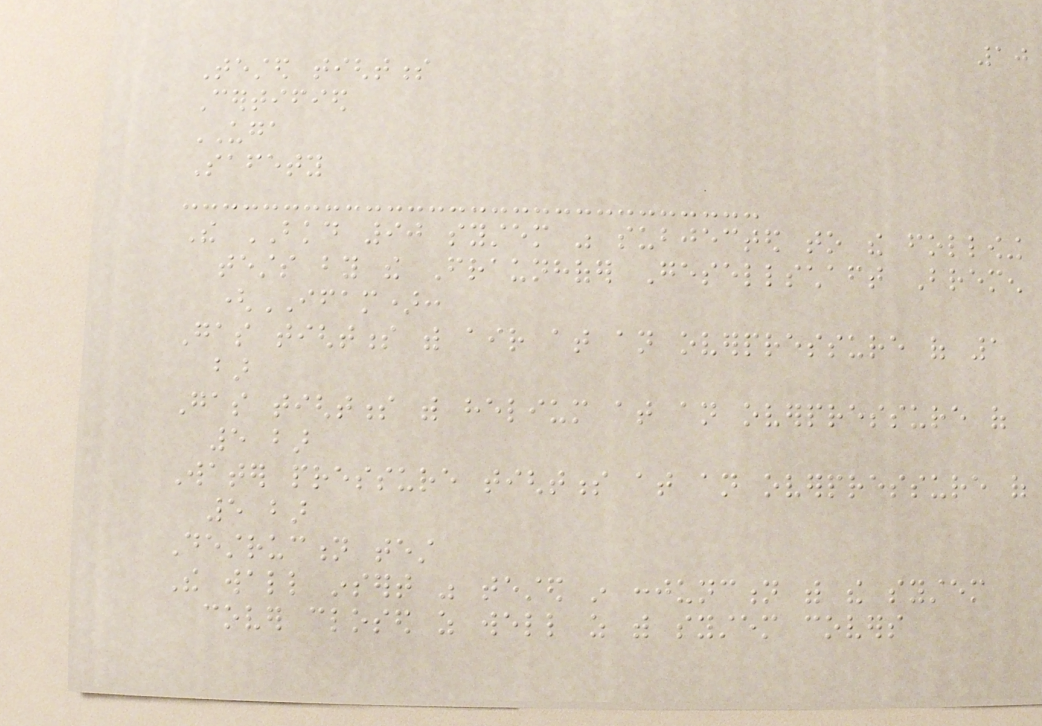10
Tested tightness
Certified
UGA
Safety
The BKD 90 system was subjected to the following
tests by the Fraunhofer Gesellschaft Bremen
(IFAM):
Gas tightness with air at an overpressure of 1
bar
Gas tightness with helium at an overpressure of
5 bar
Water pressure tightness at an overpressure of
5 bar
Destruction test
The wall insert was tested in conjunction with the system
cover closed as well as with system covers
